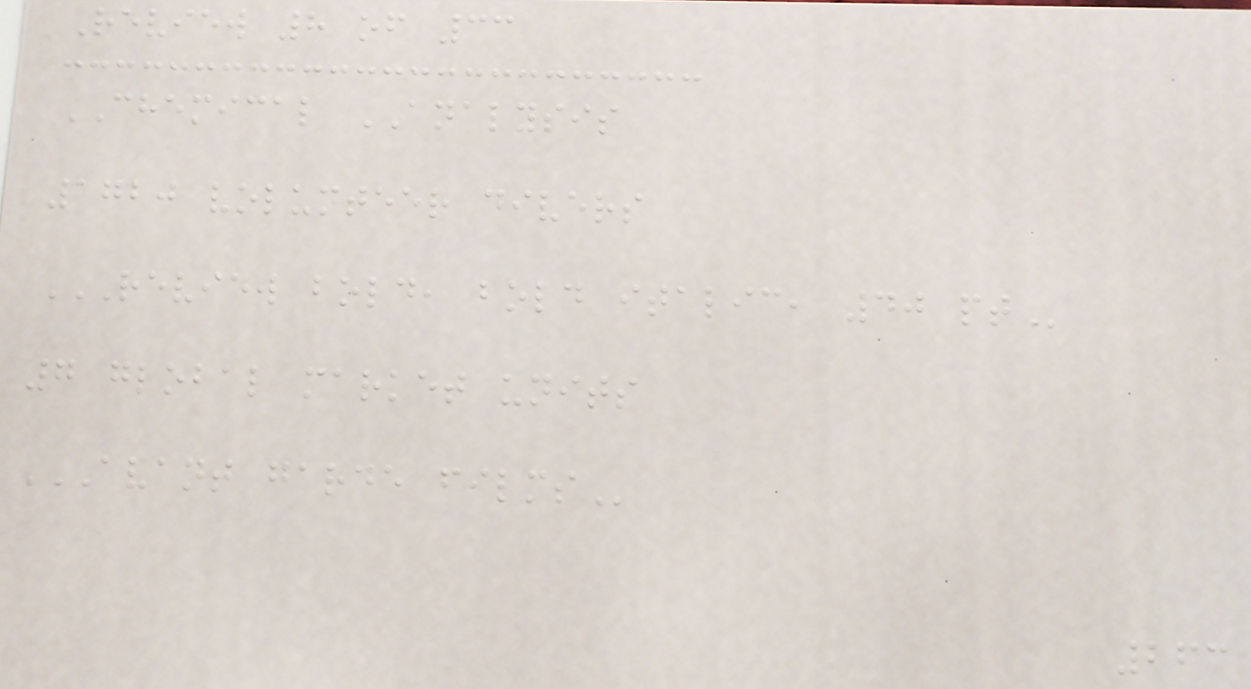Review 8 of 33
CHEMICAL ANALYSIS
1720 volunteer divers
REVIEW BOLD, BOLD ITALIC, 40 PT
7 global market units
AVANT GARDE FILMS
263
